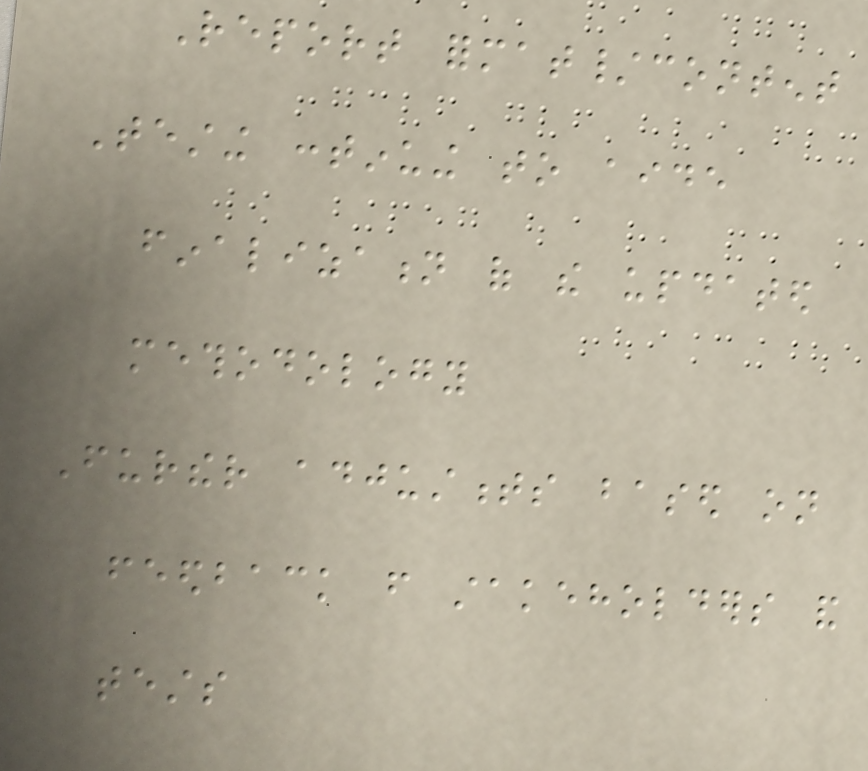Report format/content
Testing continuing to aide
finalization of the updated
methodology
Further adjustments based on
feedback from stakeholders and
tests
